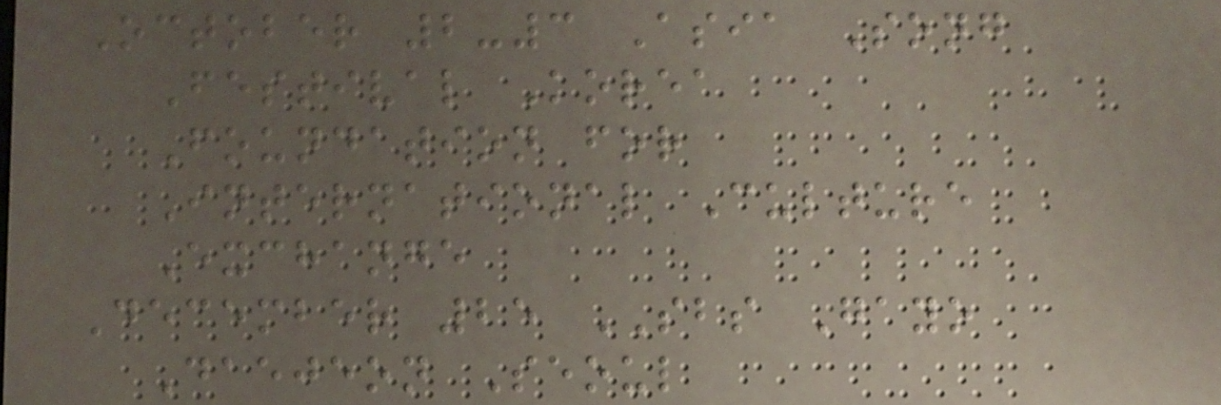October 2-3 Asia Song
Festival Korea
Foundation for
International Culture
Exchange
December 25 SBS Gayo
Daejeon Seoul
